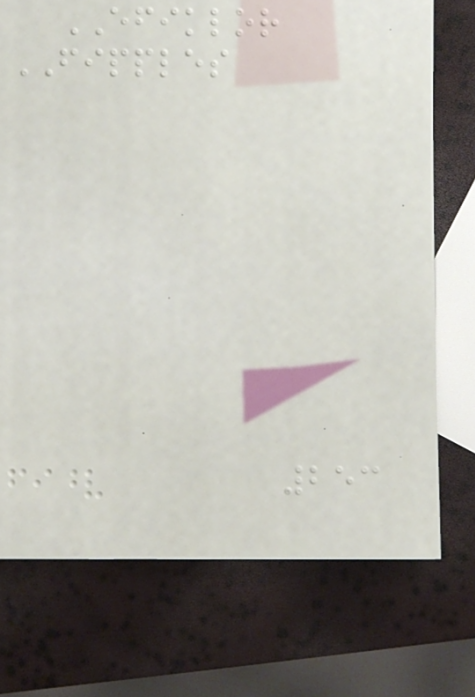EFIKLOR
FIPPLES
253
